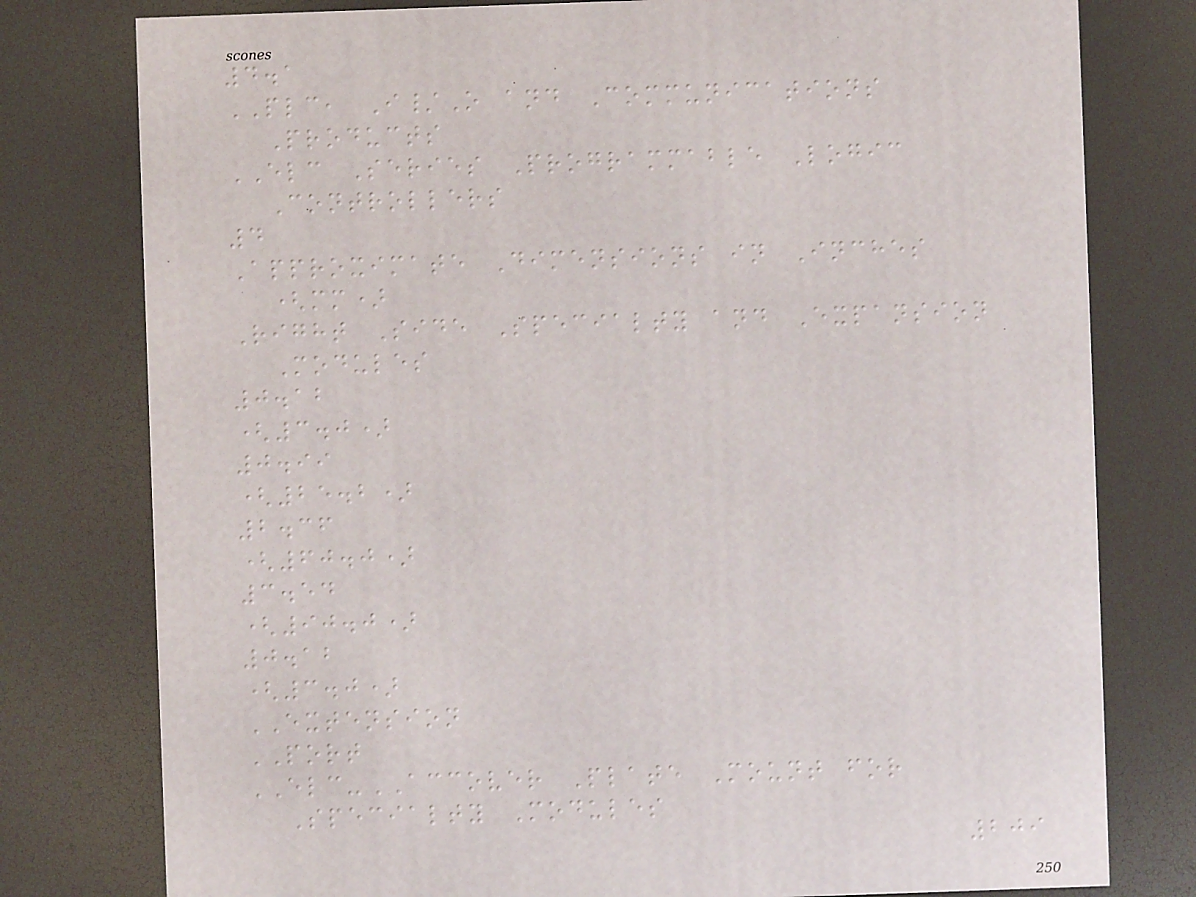4.1
PLC, I/O and Communications
Products
ELC Series Programmable Logic
Controllers
4
Approximate Dimensions in Inches
(mm)
Right Side Specialty and Expansion
Modules
0.12
(3.0)
0.99
(25.2)
2.36
(60.0)
3.54
(90.0)
0.12
(3.0)
EXTENSION
PORT
ELC-ACCOVER Plate Mount for
Specialty Modules
209
